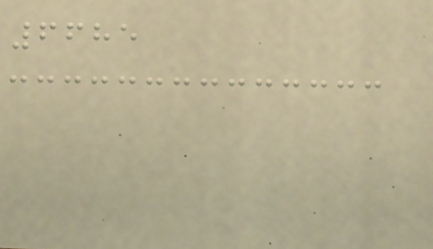6685
